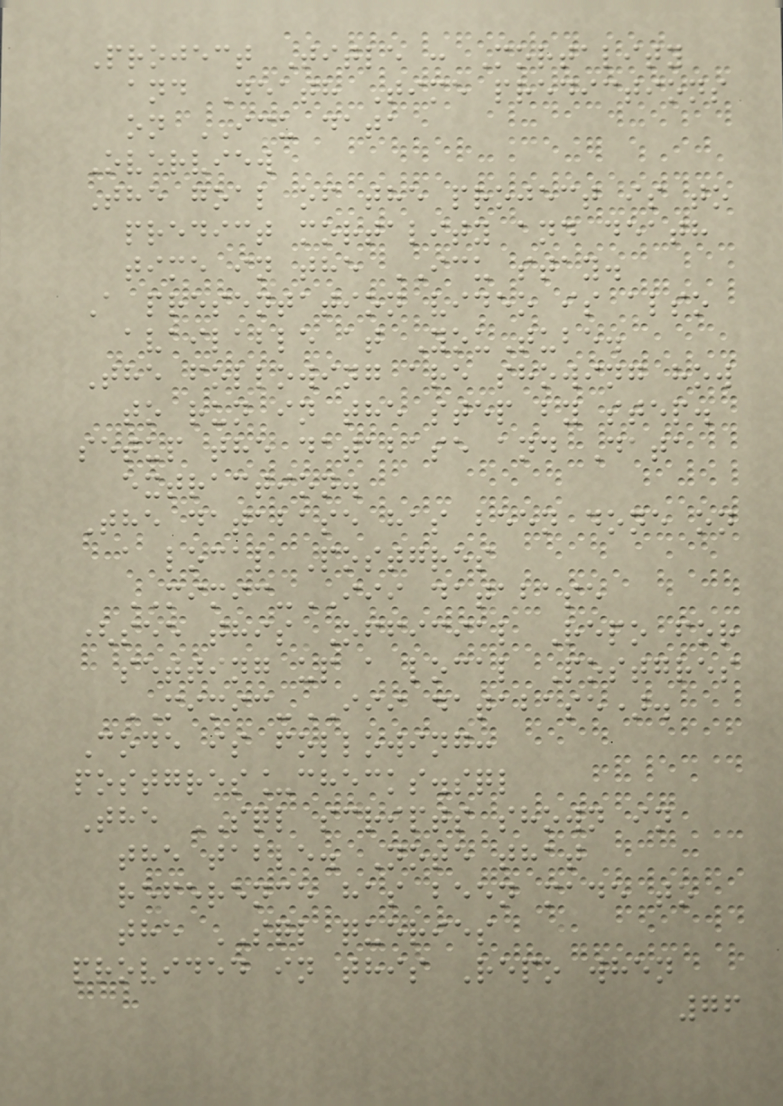Project Title : Mortality
and Death Time predictions
on ICU data
Overview
The goal of the project is to
predict mortality and death
time in the ICU stay.
A presentation video is also
available at YouTube.
The following are showing how
to run in the step by step.
setup the database and Data
extraction.
The database has been done on
a local Postgres
MIMIC-III database
(see this Official Repo for
setting up a local Postgres
MIMIC-III database).
Code is following:
postgres_checks.sql
The SQL scripts shown in
the table. Note that
reference has been made to
the SQL queries
provided in this Repo when
76
